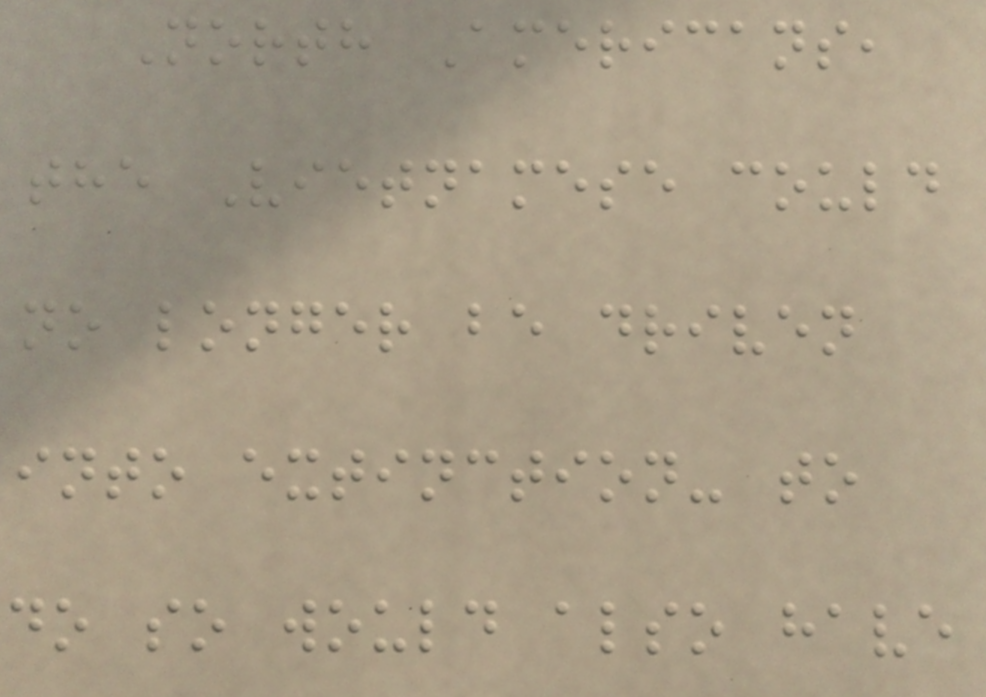North Americans,
the Vietnamese could
no longer be driven
into extinction- to
do so would also have
